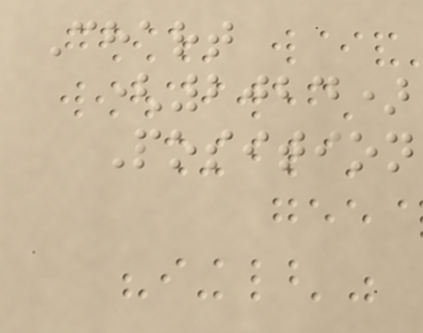Chart
(2024)
Position
